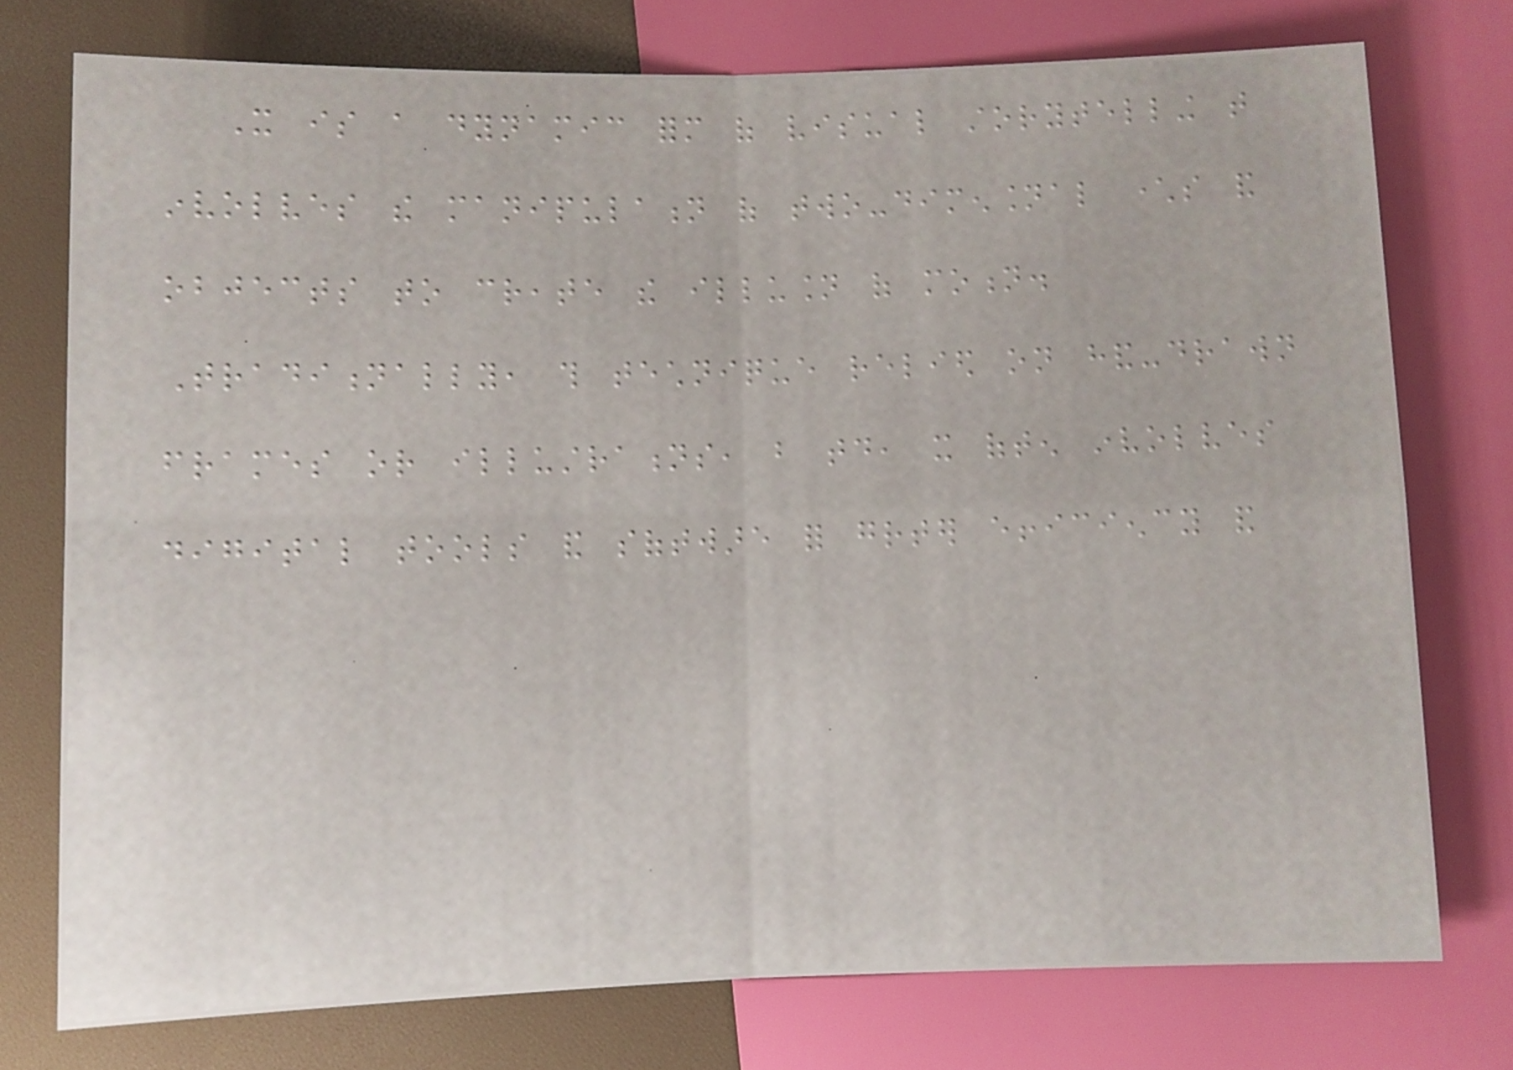It is a dynamic form of visual storytelling that
involves the manipulation of two-dimensional characters and
objects to create the illusion of motion.
Traditionally, this technique relied on hand-drawn
frames or illustrations, but today, it often involves
digital tools and software for greater efficiency and
